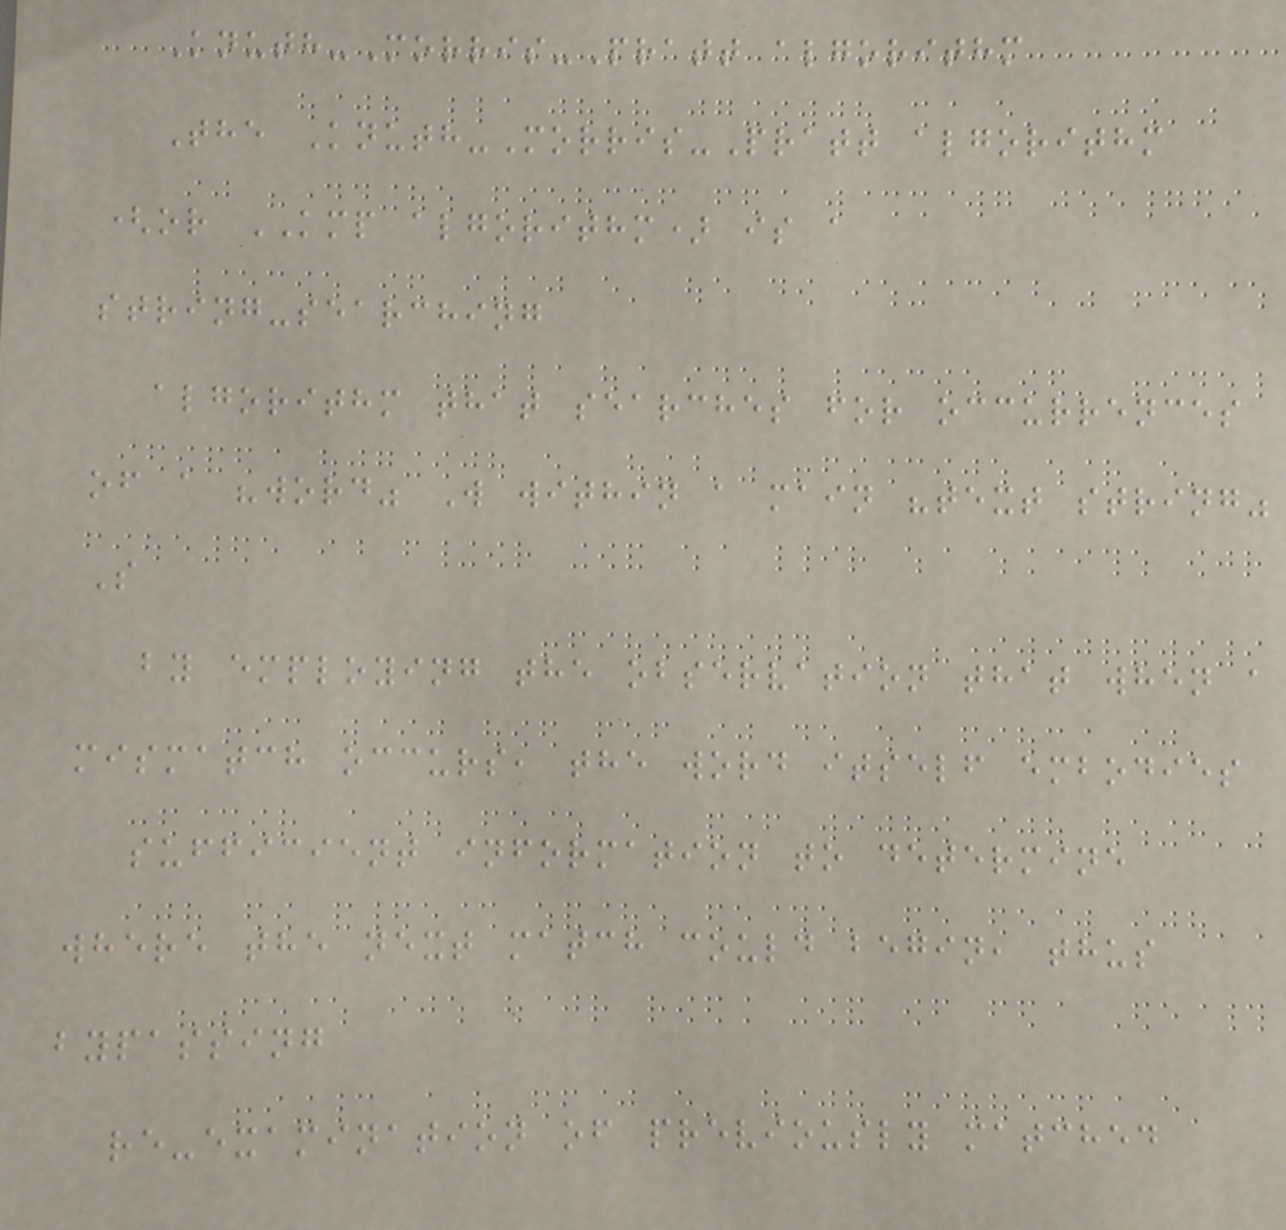Knuth-Morris-Pratt algorithm
The Knuth-Morris-Pratt algorithm
(or KMP algorithm) is a
string-searching
algorithm that searches for occurrences
of a "word" W within a main "text string"
S
by employing the observation that when a
mismatch occurs, the word itself embodies
sufficient information to determine
where the next match could begin, thus
bypassing
re-examination of previously matched
